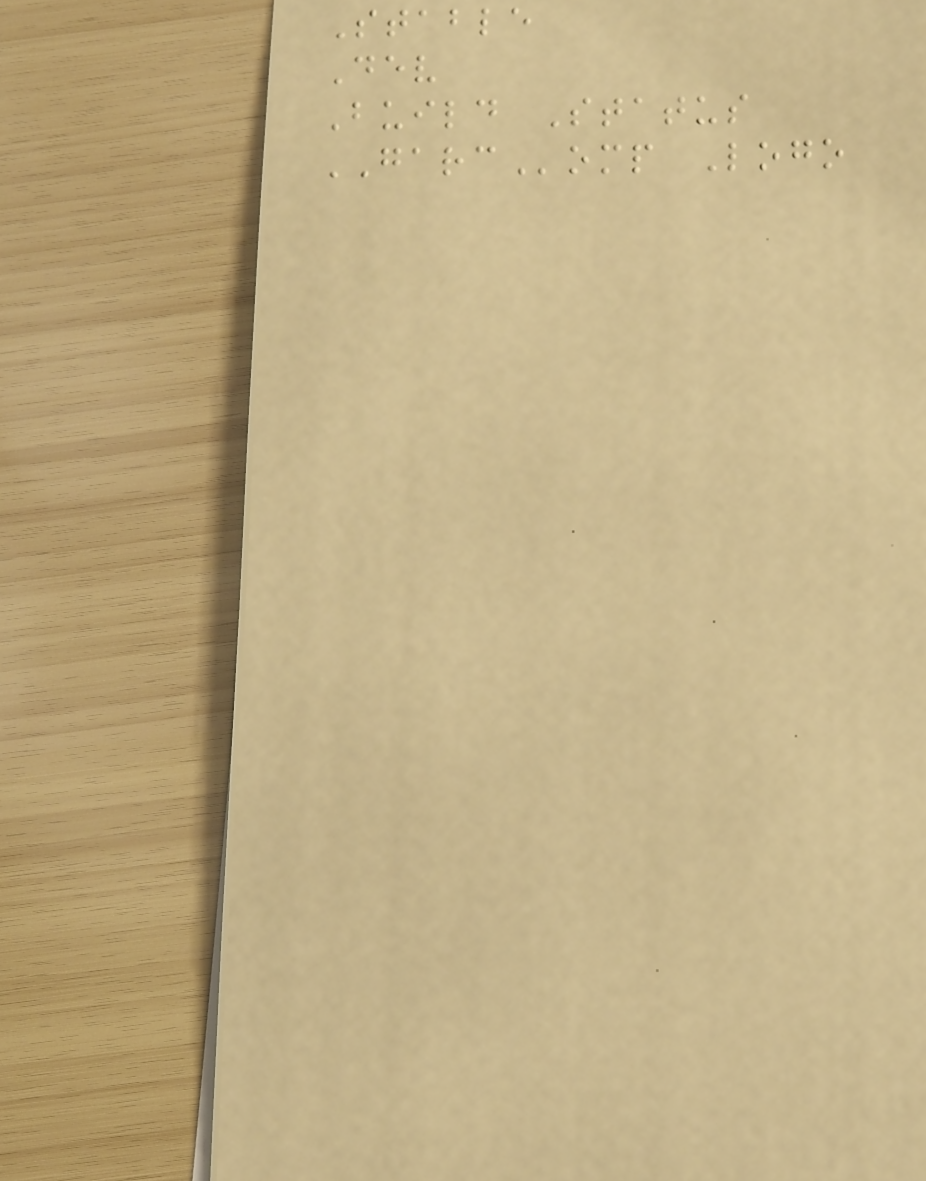Stable
Dev
Build Status
GARComp Logo
